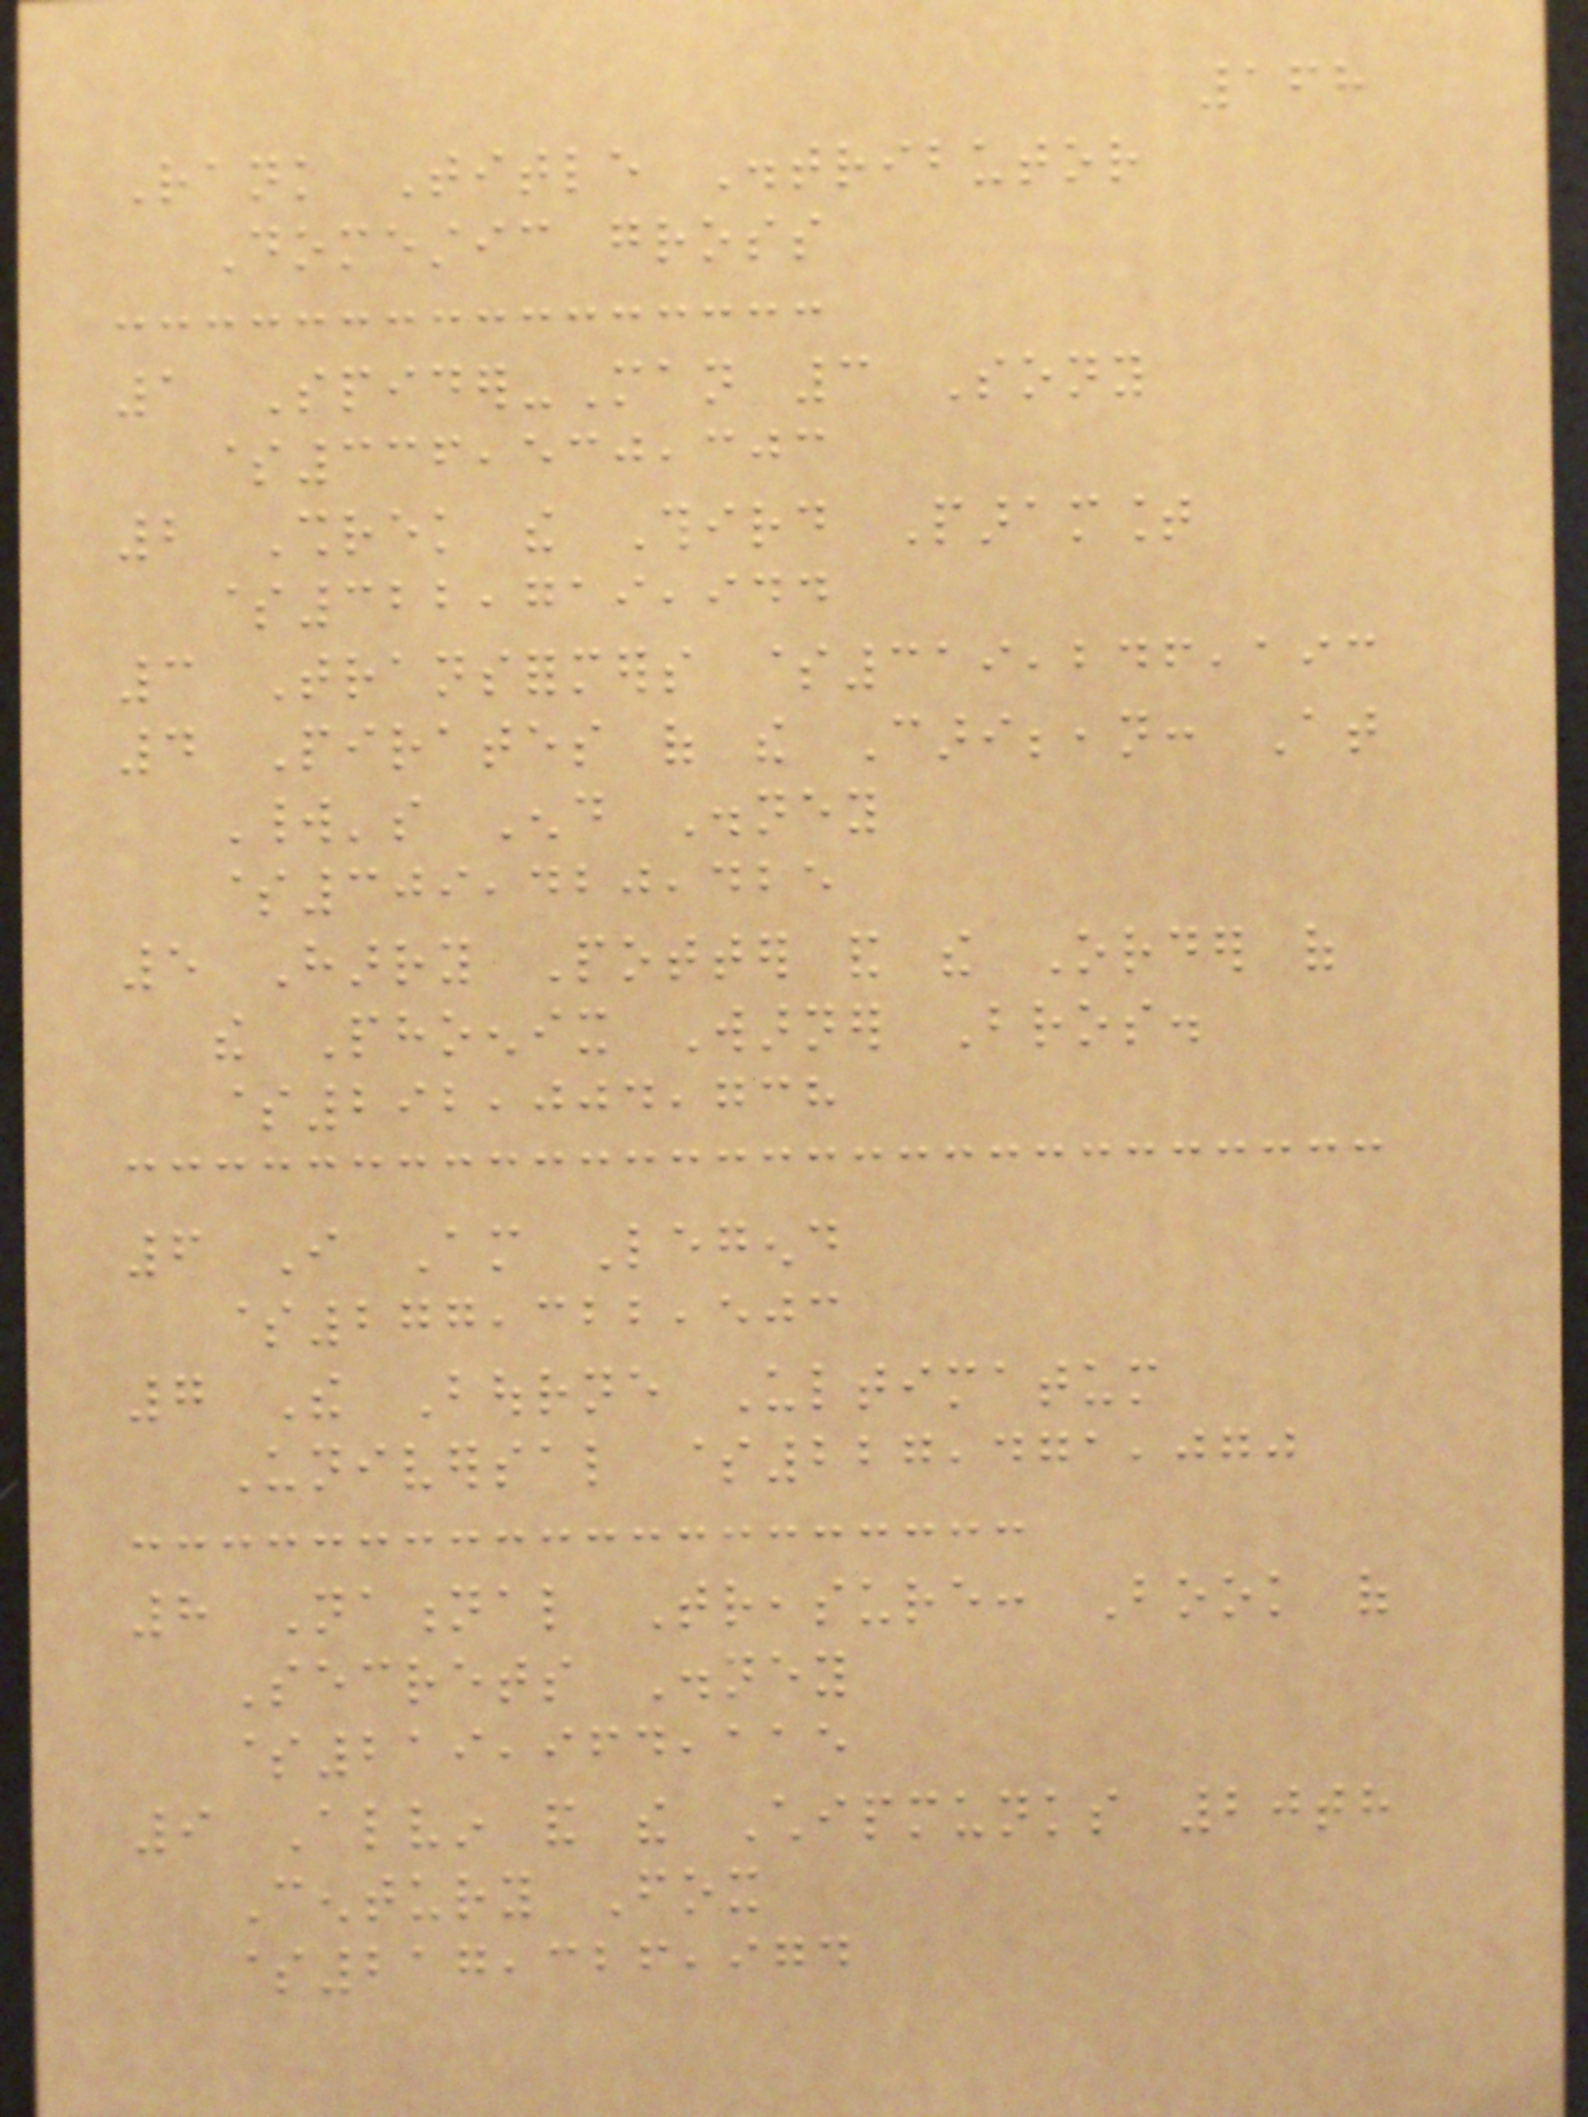168
Rank Title Distributor
Domestic gross
1 Spider-Man 3 Sony
$336,530,303
2 Shrek the Third Paramount
$322,719,944
3 Transformers $319,246,193
4 Pirates of the Caribbean: At
World's End Disney
$309,420,425
5 Harry Potter and the Order of
the Phoenix Warner Bros.
$292,004,738
6 I Am Legend
$277,322,503
7 The Bourne Ultimatum
Universal $227,471,070
8 National Treasure: Book of
Secrets Disney
$219,964,115
9 Alvin and the Chipmunks 20th
Century Fox
$217,326,974
